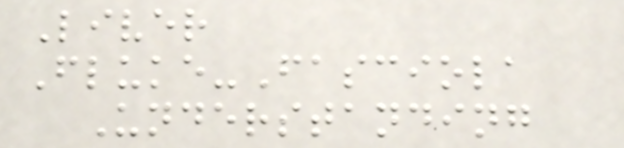Liver
Fluke-Fasciola
Understanding
